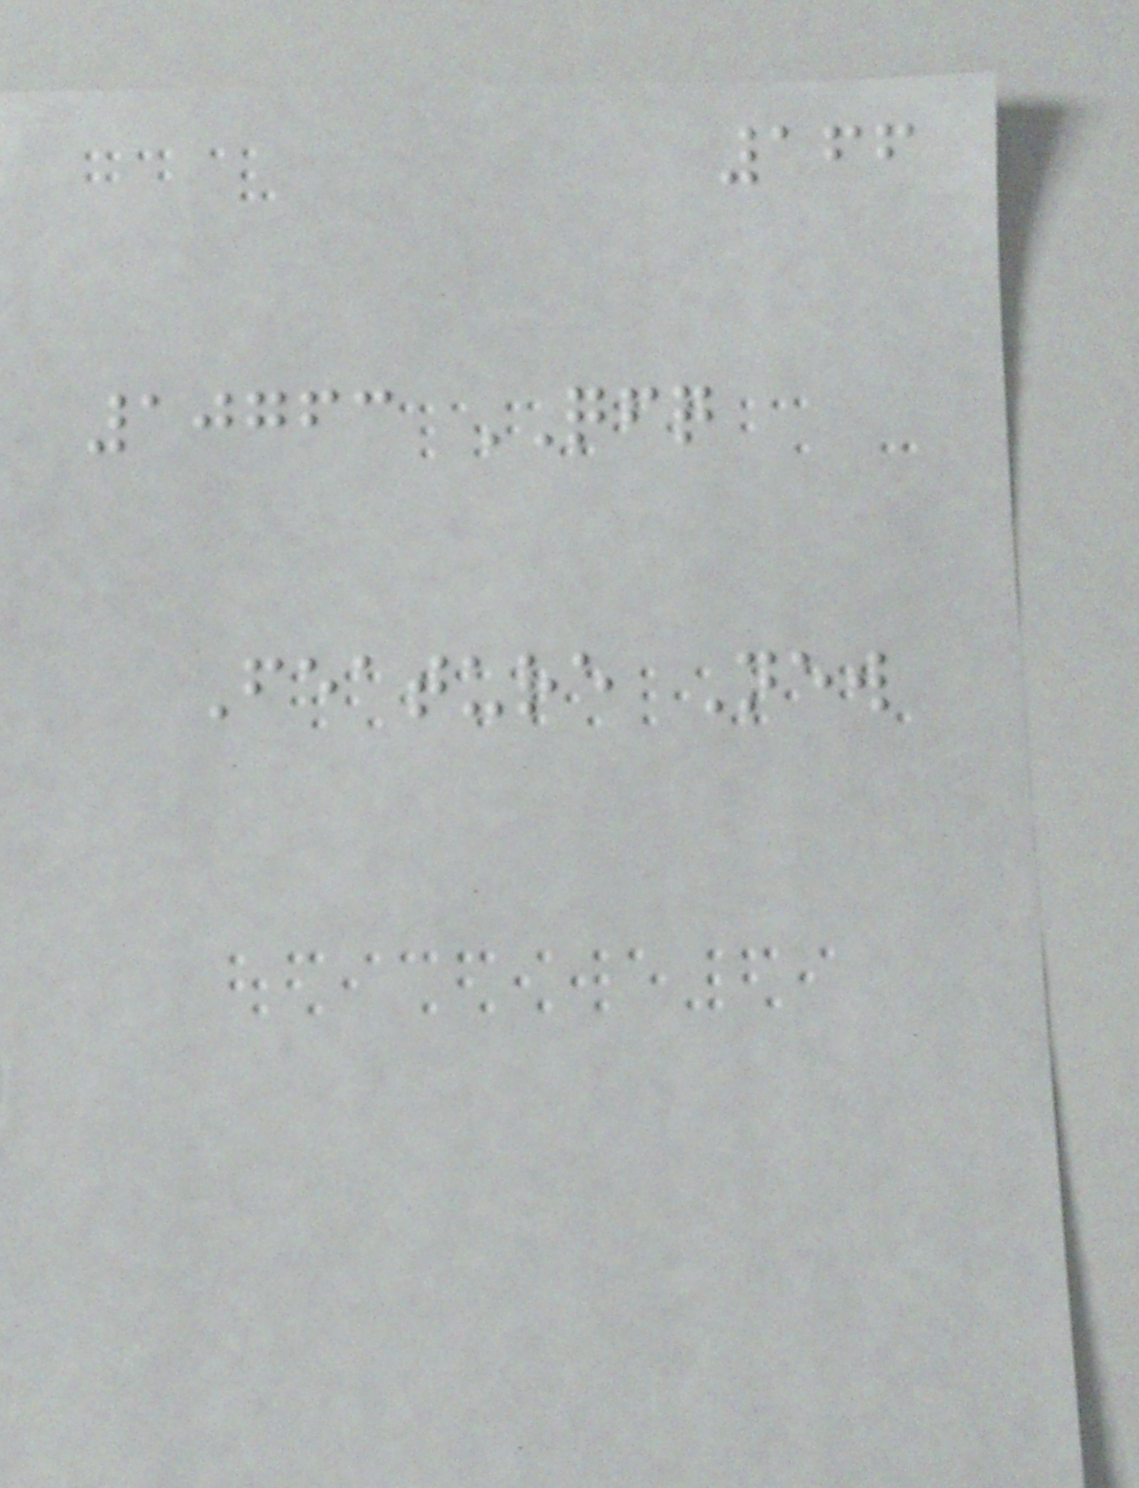166
10763 QFQ
Feature New
